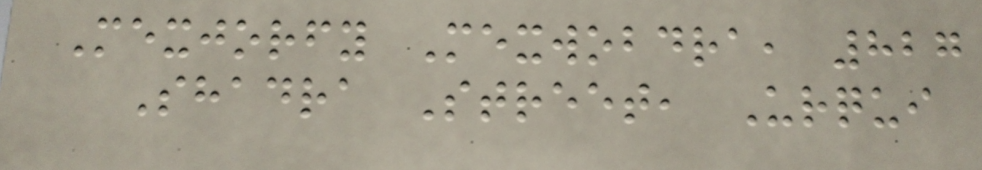Mexjorfy Mexwobdra, 827
Shadra Street, Urqui
